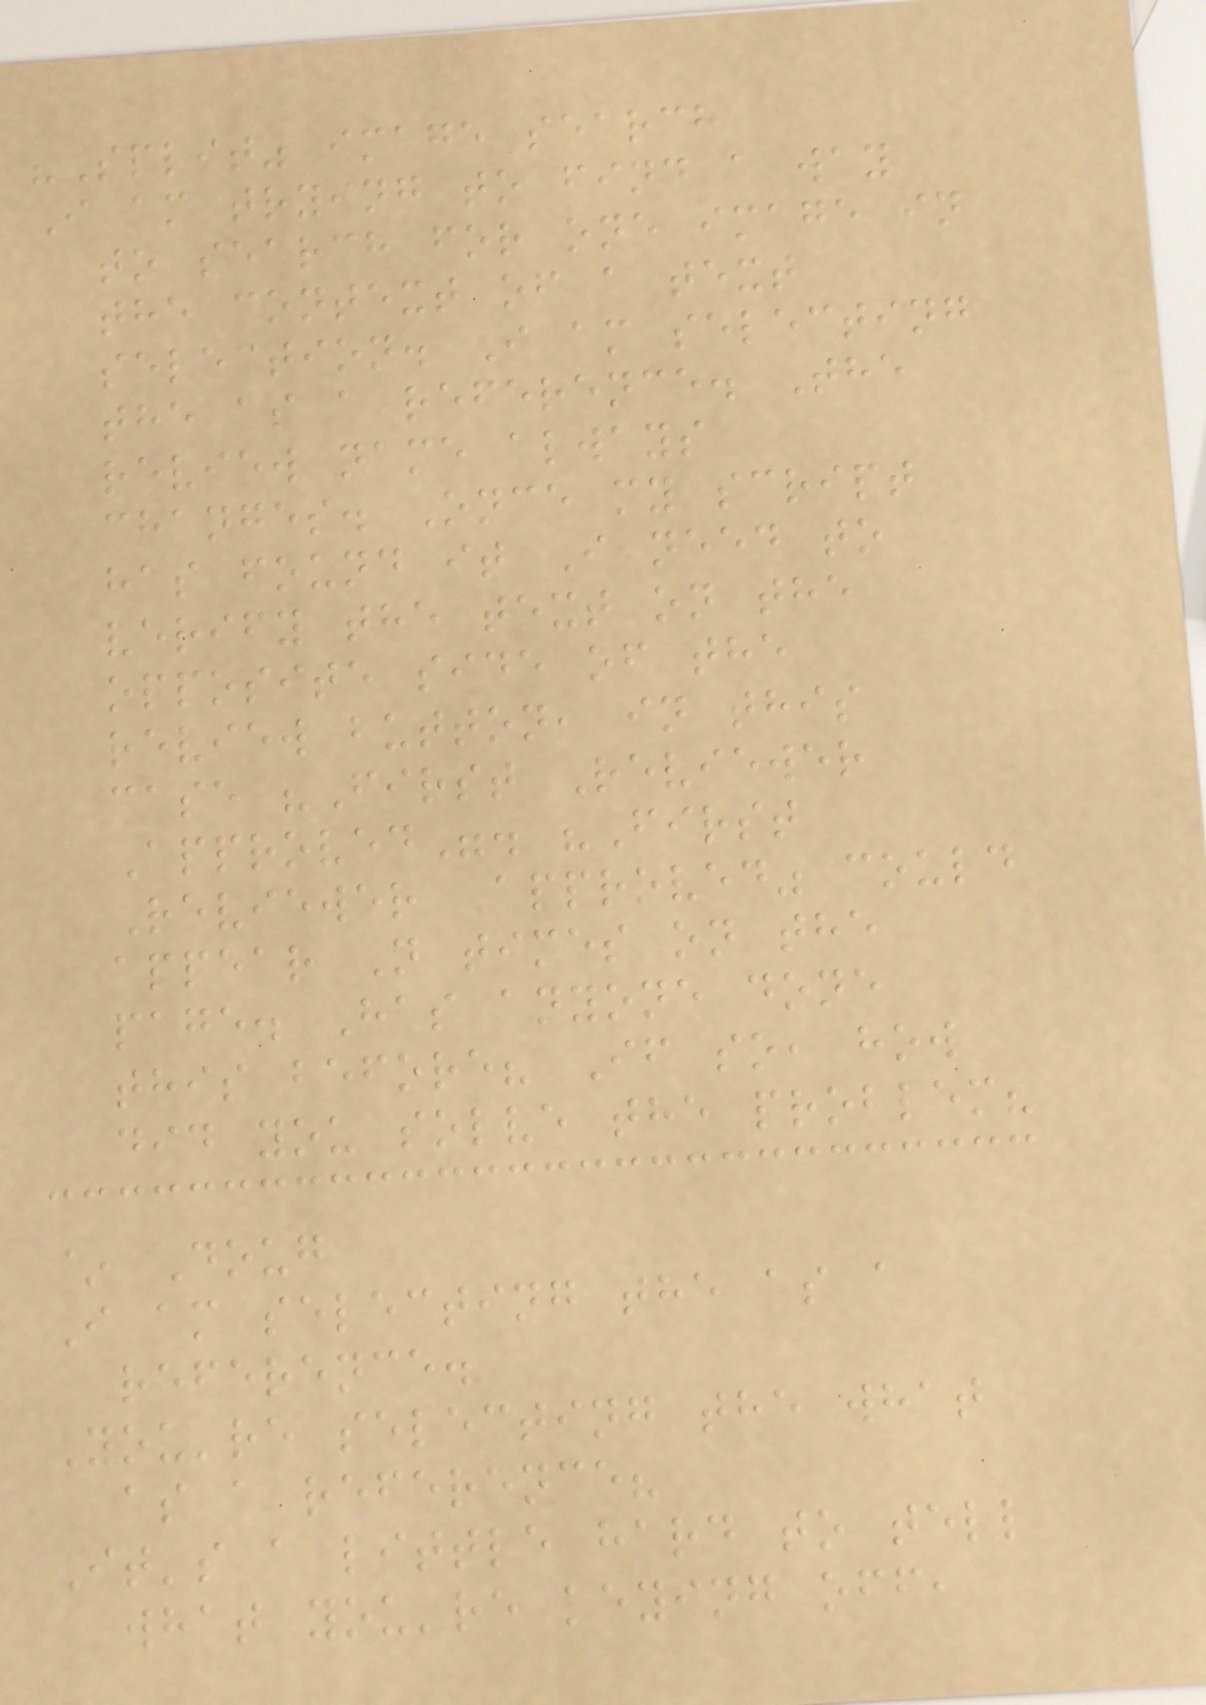"Split" image search
I am trying to find a way
to search for one image in
the context of a text
selection. I am selecting
the as a reference. The
review name always
changes. Once my script
has found it I need to
verify the text on the
opposite side of the
review button, in this
case "First Reviewer
Approved". "First
Reviewer Approved" could
appear N times on the
page. Has anyone done
this before? If so, how
did you solve the problem?
~ Doug
I am selecting the as a
reference.
You're selecting the what
as a reference?
It's a little hard to tell
what you're keying off,
